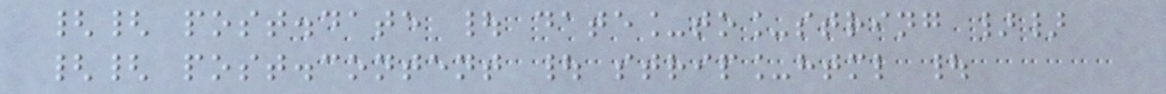{{ post.date | date_to_string }}
{{ post.content | strip_html |
